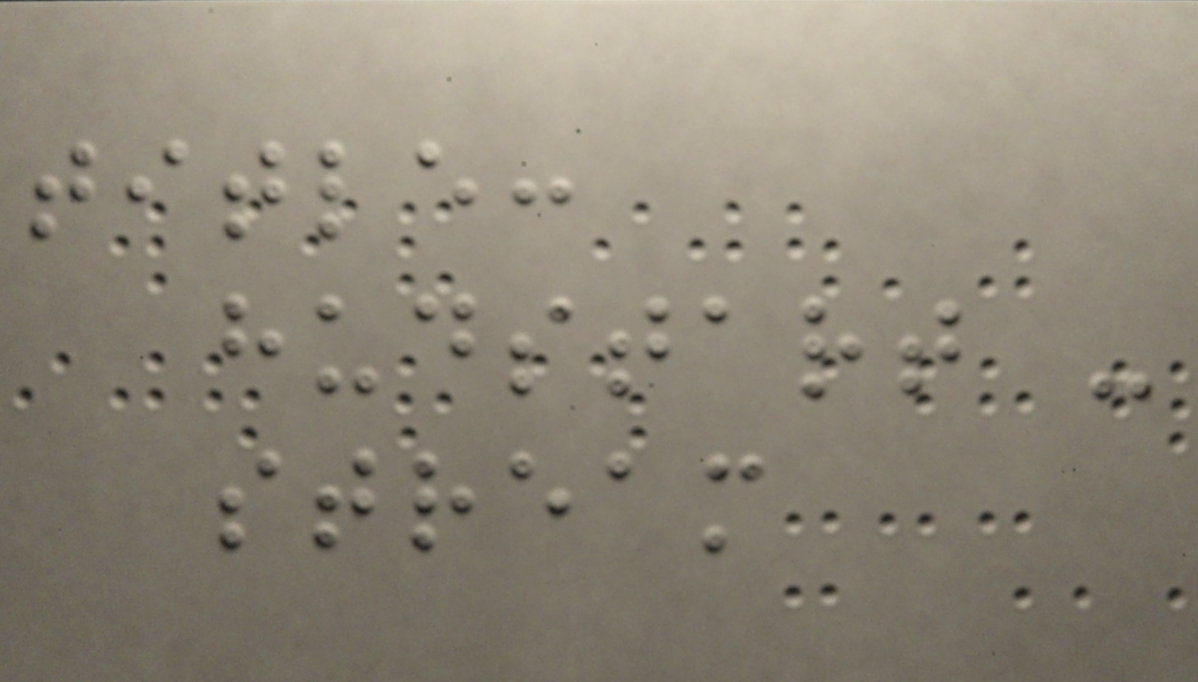title:
hudstart -
stream
